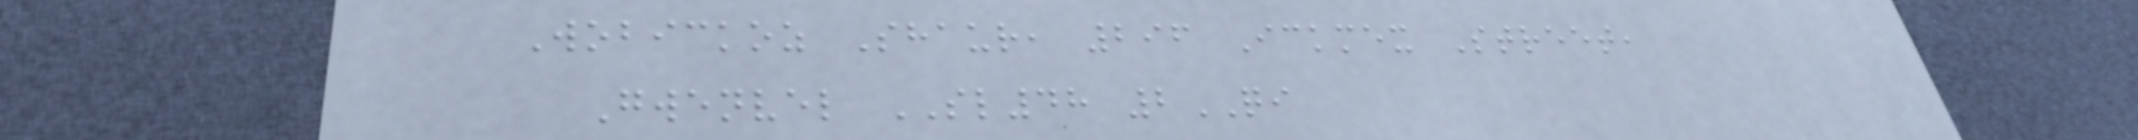Wobickoz Shaur, 296 Ickmex Street,
Gwenvel SL48 2QI
